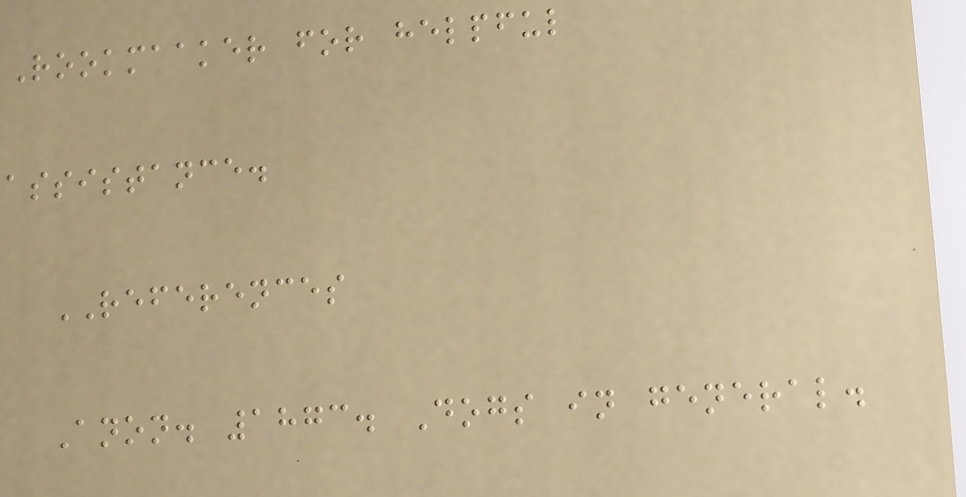Rookmaaker for helpful
assistance.
REFERENCES
Anon. 1873. Dogs in general.
